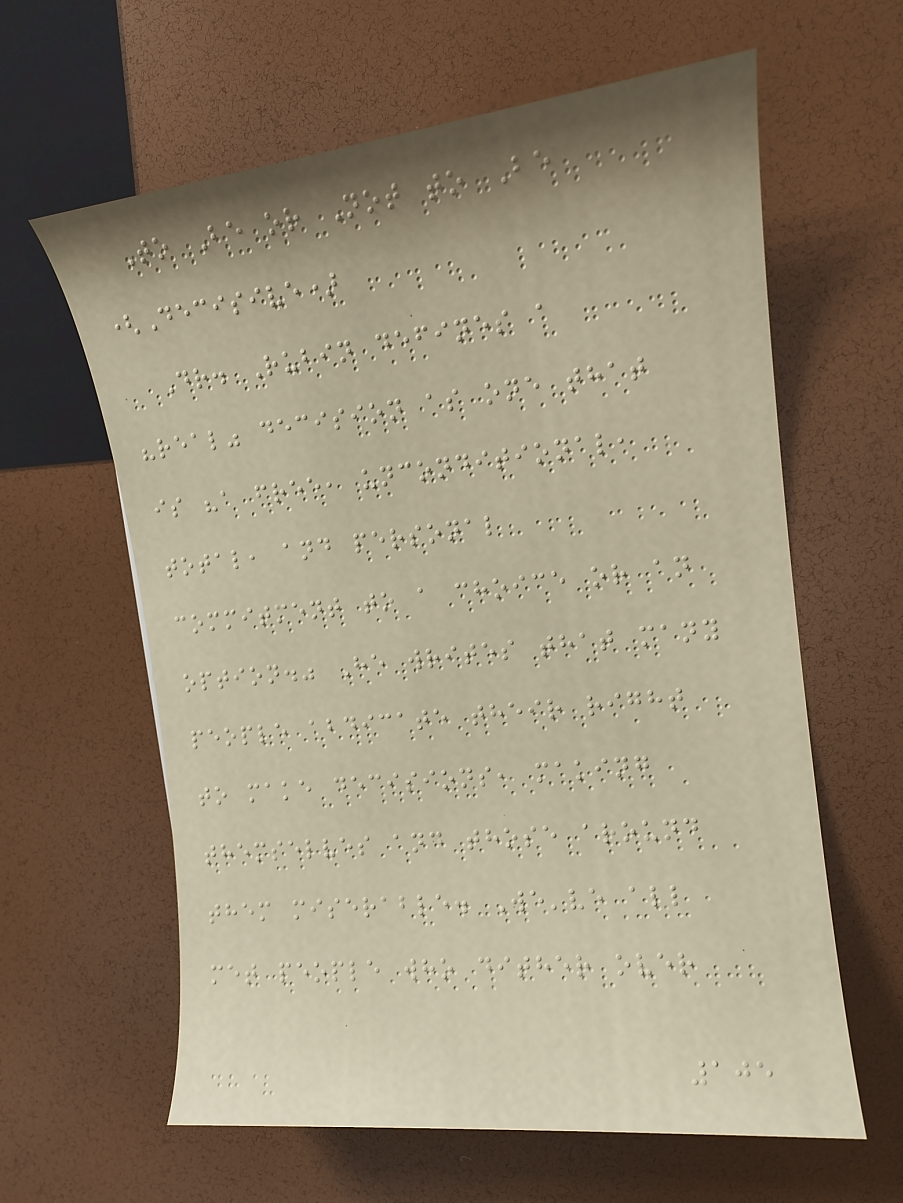To Be or Not to Be
(Decisive)
Dr. Rubin defines a
"real" decision as one that
is "a free, unconditional,
total, and personal
commitment to a choice or an
option." He writes that many
people abdicate their right
to make decisions, making
themselves and those around
them miserable. We've all
met people who dither over
105
